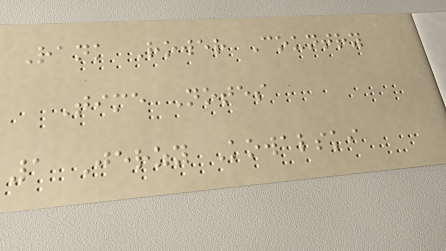Rank Rower Country
Time Notes
1 Jerzy Kowalski
